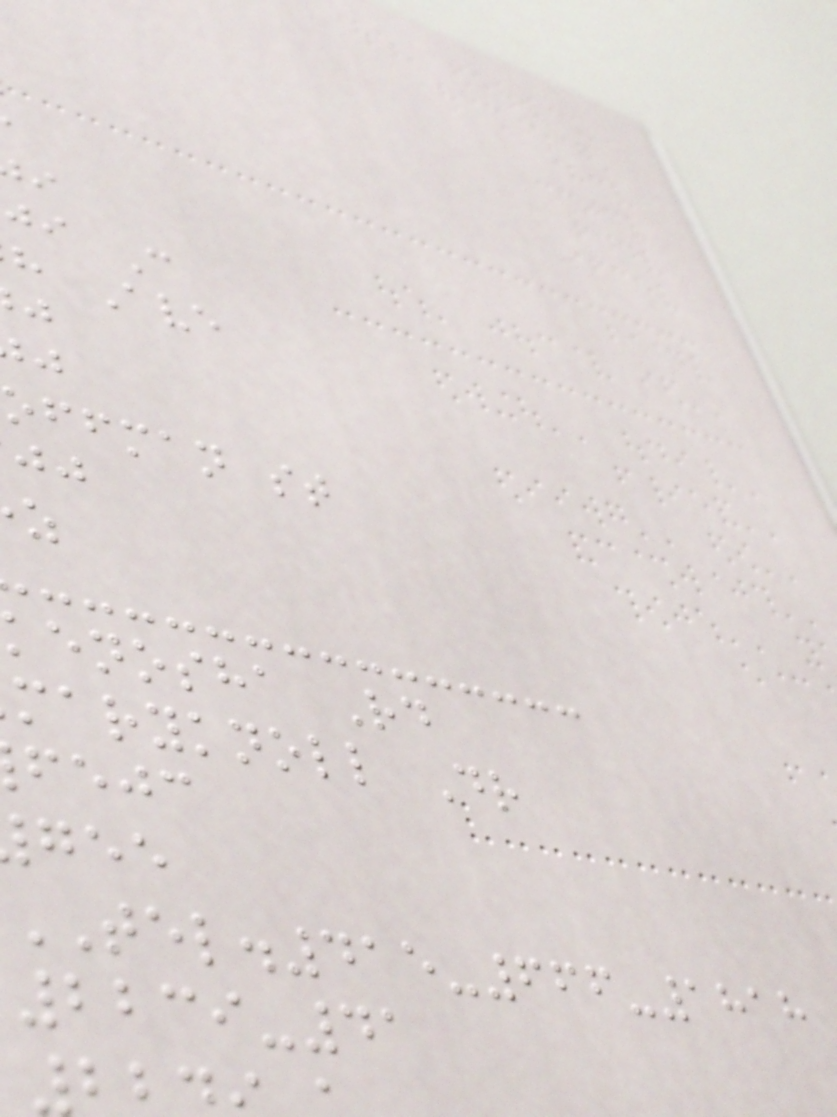ji C
h Ave
offman st
enosha Rd
maryknoll Dr
fejc
tel.415-666-1818
2239-41
